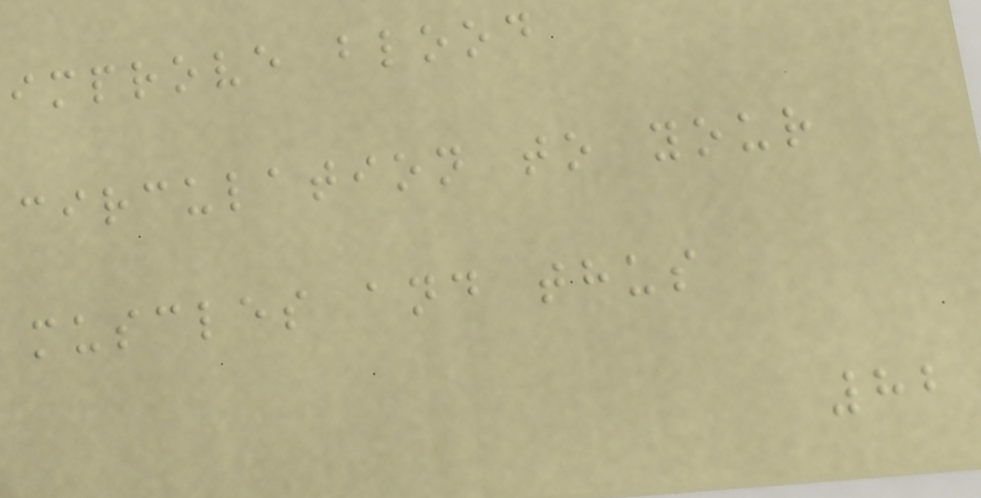improve blood
circulation to your
muscles and thus
82
